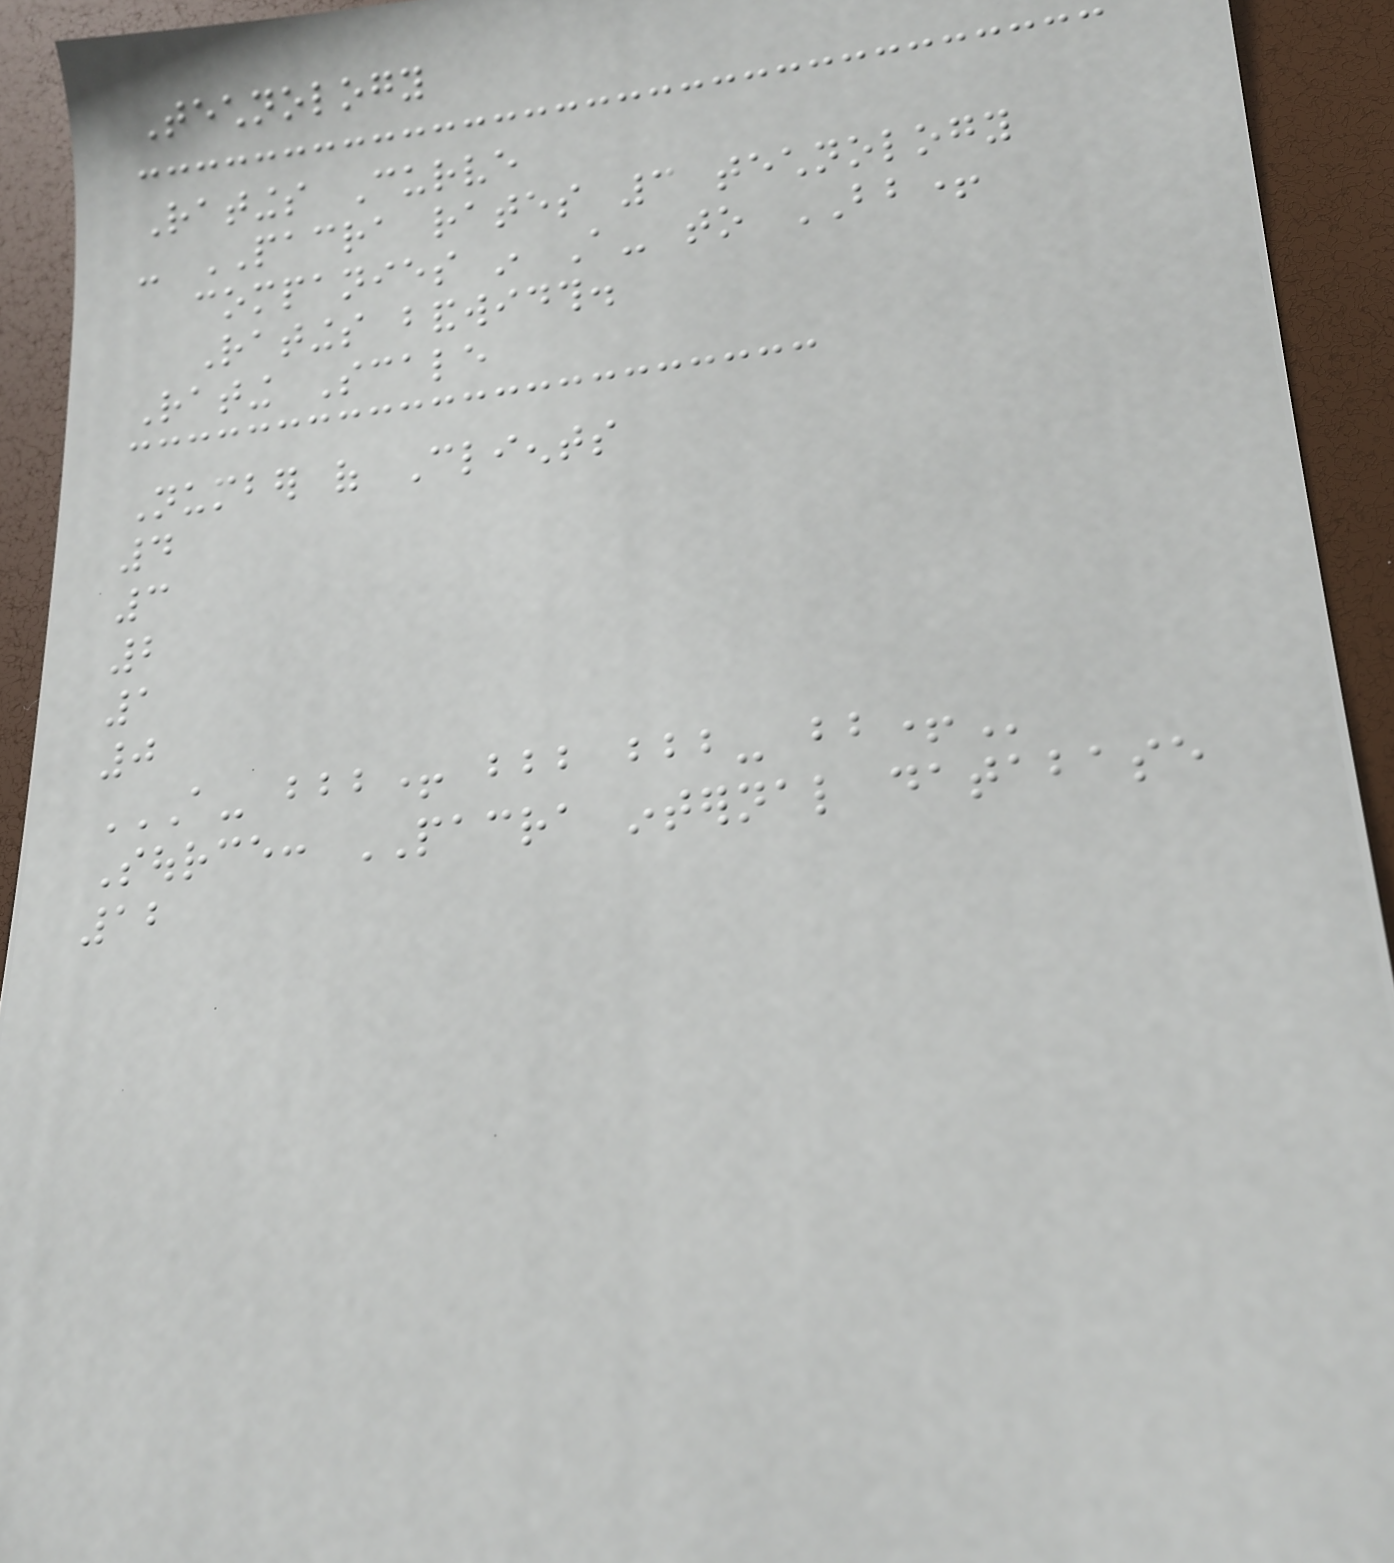Technology
Ratings Curve
- PACRA rates 3 technology
companies in A- to BB+
Ratings bandwidth.
Rating Scale
Number of Clients
4
3
2
1
0
A- BBB+ BBB BBB- BB+
Source: PACRA internal database
12
